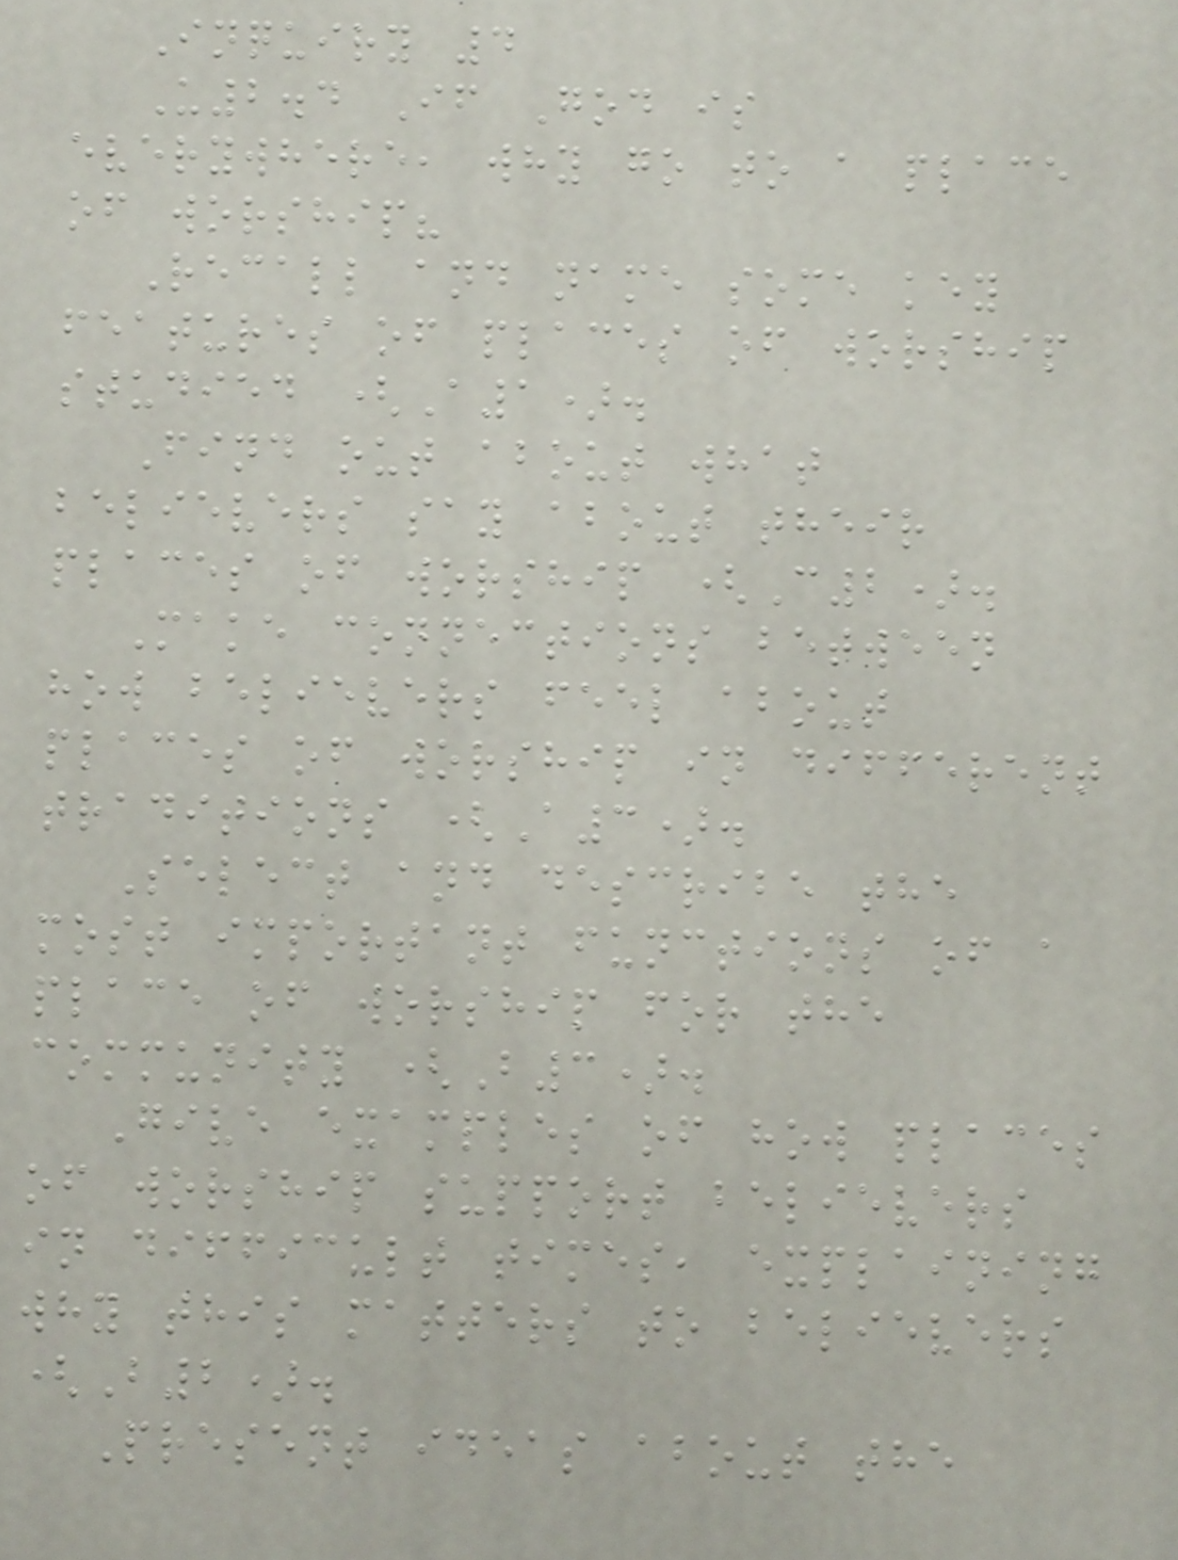Inquiry 4
U2.4 If God is
everywhere, why go to a place
of worship?
Recall and name some key
features of places of worship
studied (A1).
Find out about what
believers say about their
places of worship (C2).
Make connections between
how believers feel about
places of worship in different
traditions (A3).
Select and describe the
most important functions of a
place of worship for the
community (B3).
Give examples of how places
of worship support believers
in difficult times, explaining
why this matters to believers
(B2).
Present ideas about the
